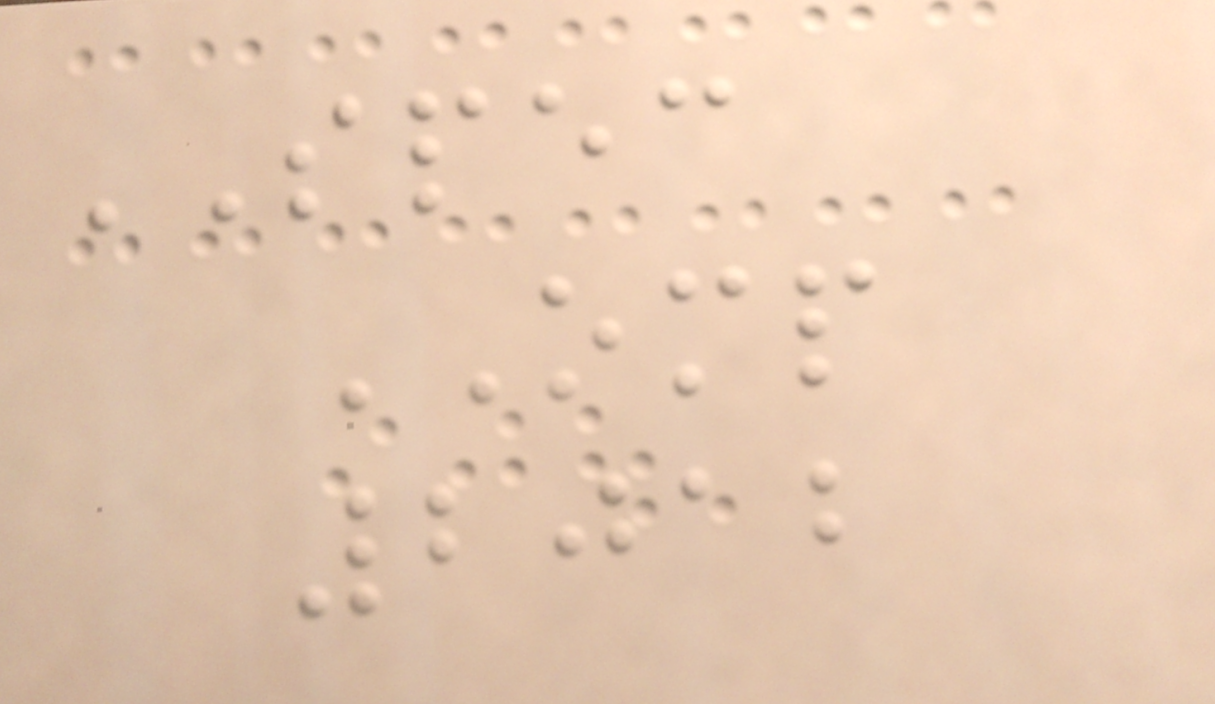SPEC
OMP
2012
